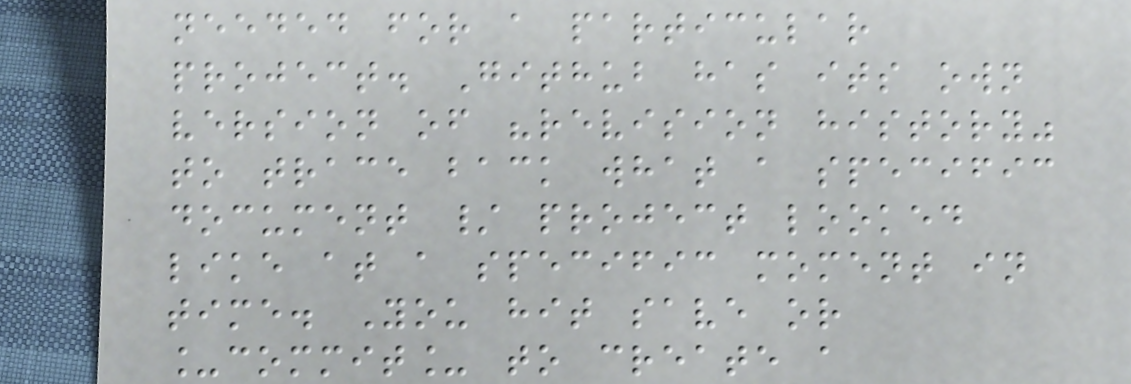needed for a particular
project. Github has its own
version of "revision history"
to trace back what a specific
document / project looked
like at a specific moment in
time. You hit save or
_commit_ to create a
